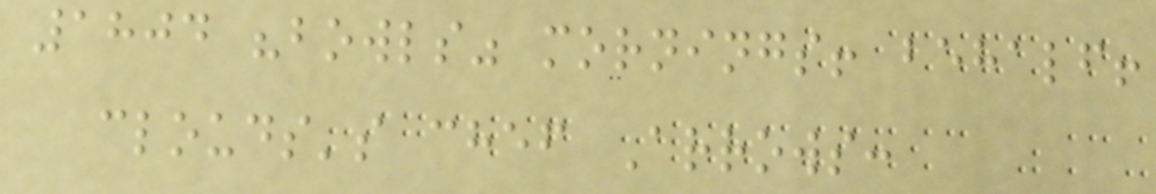1804 "bowls" mornings! behalf!
clouds's chef Arrows:
